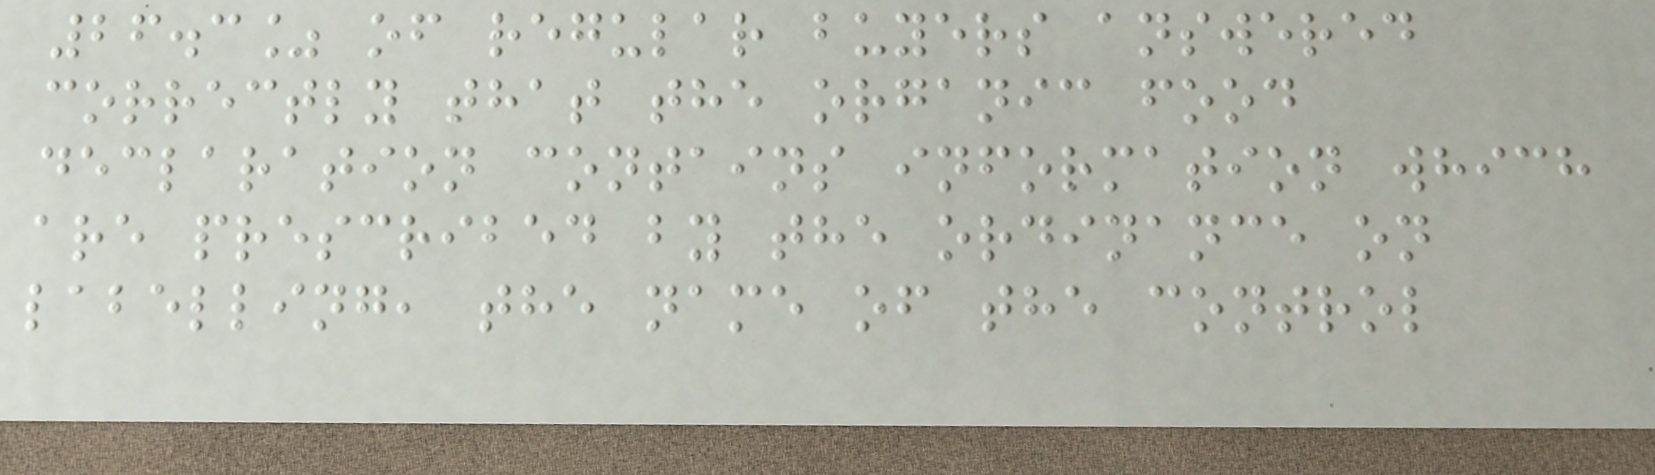26.3% of regular buyers answered
correctly that the organic food
declaration contains information which
are prescribed by the ordinance on
labelling, the name of the control
